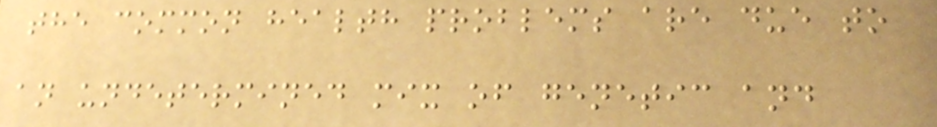the common health problems are due to
an undetermined mix of genetic and
